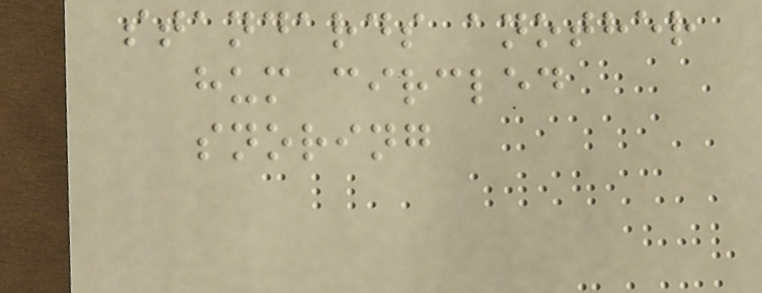standards another
hum circled
snoring
